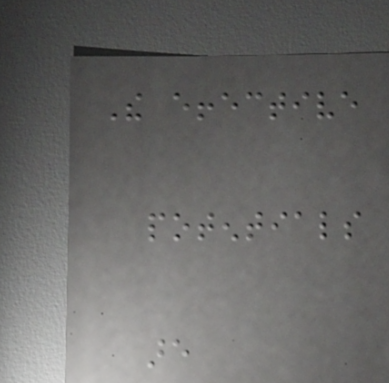The effective
potentials
are
